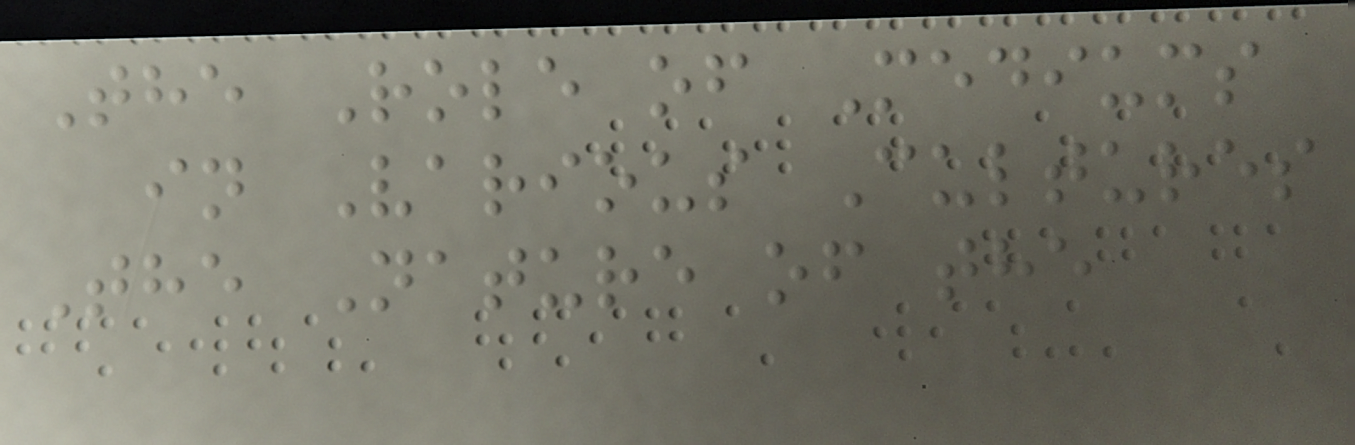The Role of Mediums
in Various Cultures
The Nature of the
